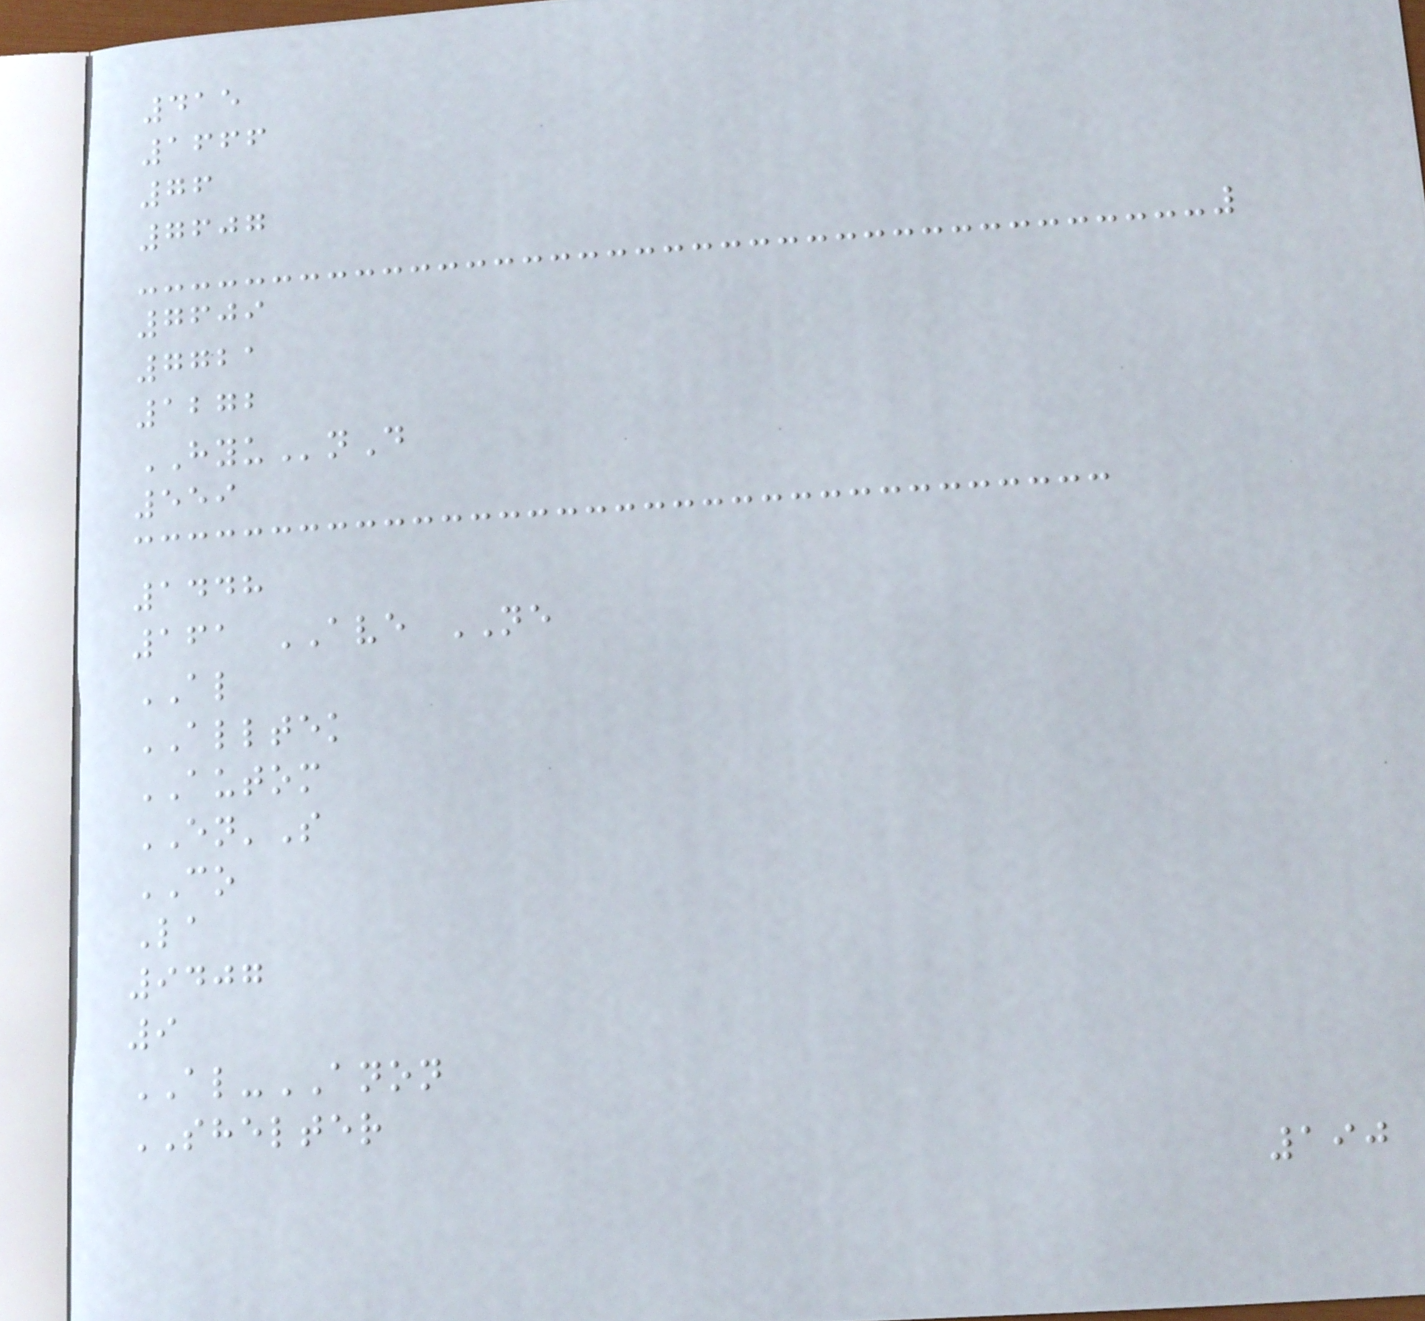415
1666
76
7607
7609
7721
1272
HYUnD
559
1448
161 AVE NE
AL
ALLTEK
AUTOM
EN'S
CO
La
9407
9
AL-ANON
SHELTER
190
